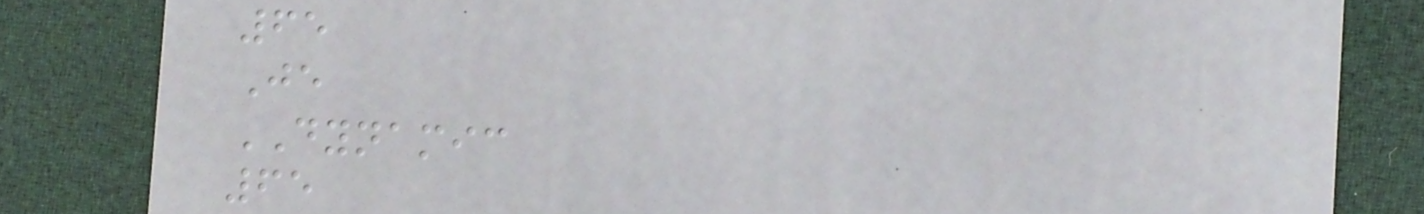65
Je
DYNAMIC
65
